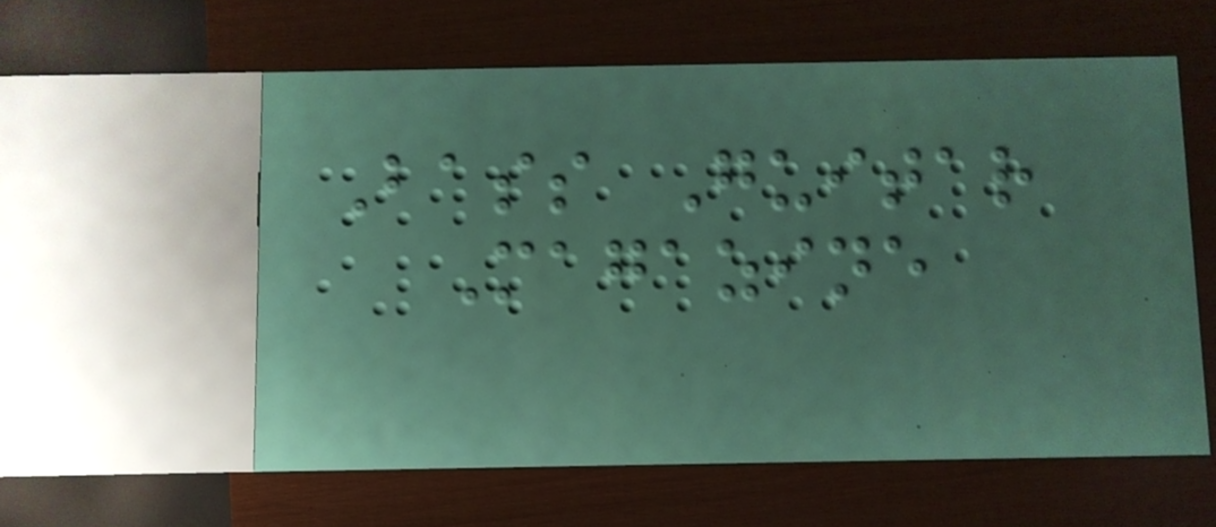Bass Guitar
Magazine
